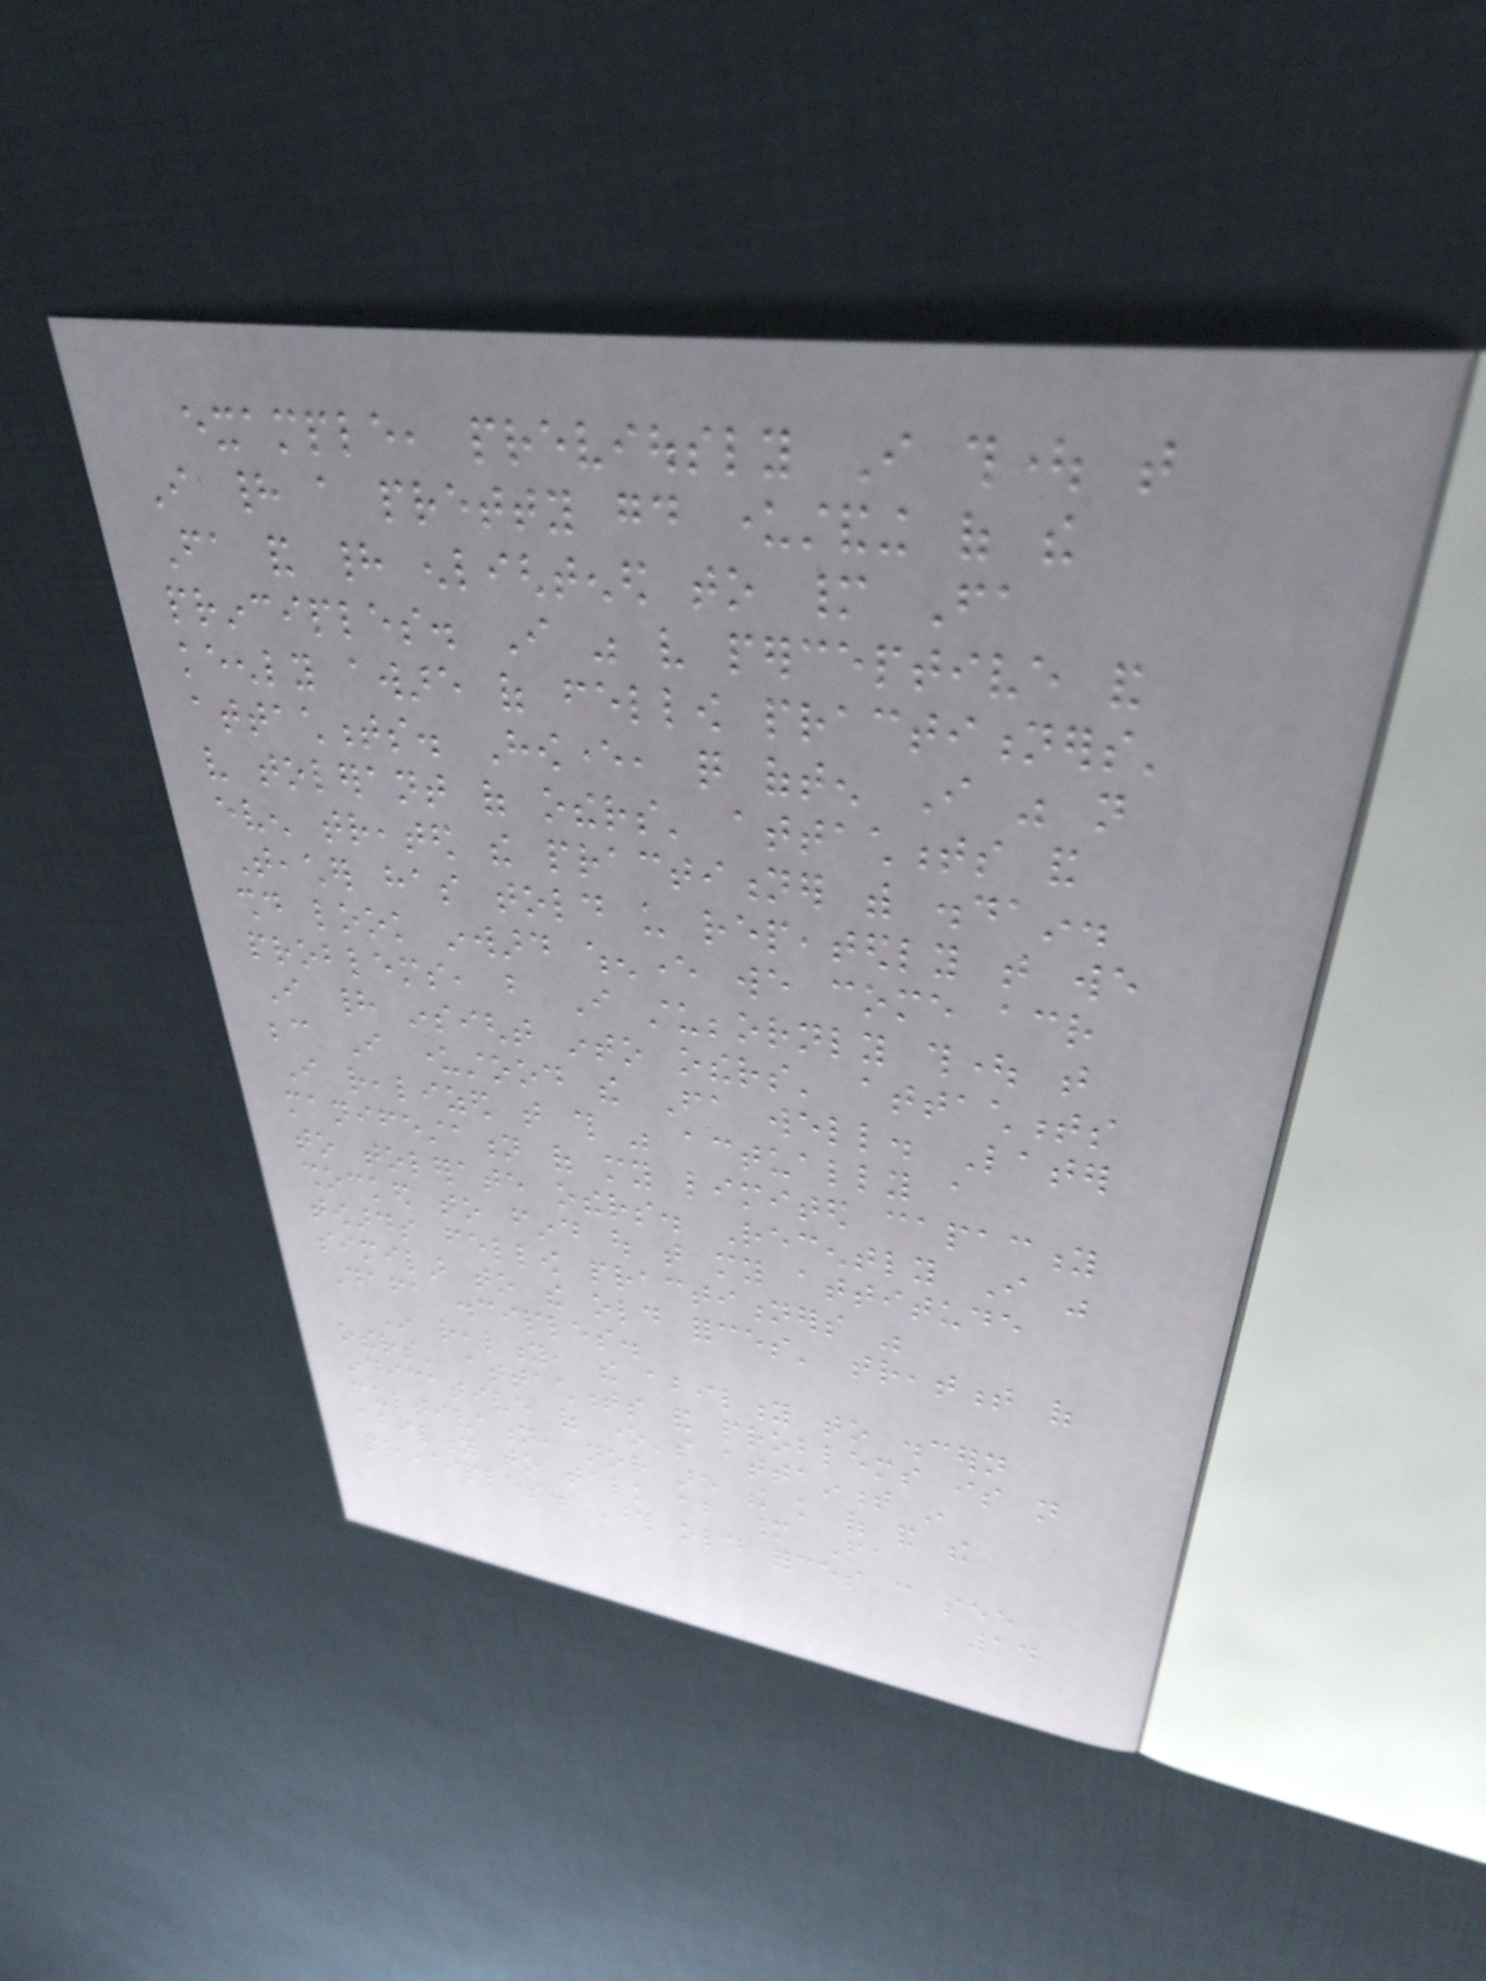example, previously I thought that
I had a pretty good understanding of the
Fa and had enlightened to many Fa
principles. I was very perceptive and
keenly aware of fellow practitioners'
attachments. However, quite often I was not
very tolerant of others' attachments and
even treated the practitioner with disdain.
Teacher has told us repeatedly that we
should look inward whenever we come across
problems, but I stubbornly thought that
I had insight into others' attachments
because I understood the Fa well. Later
I realized that this was actually a
manifestation of my limited capacity
to tolerate others. Recently I was
shocked to find out that my attitude
towards fellow practitioners was
similar to the old forces' treatment of
Dafa disciples.
In reality, the ability to discern
others' attachments and problems is not
indicative of one's attainment in
cultivation, nor are the knowledge of and the
ability to talk about many Fa
principles. Those old forces can see
14
